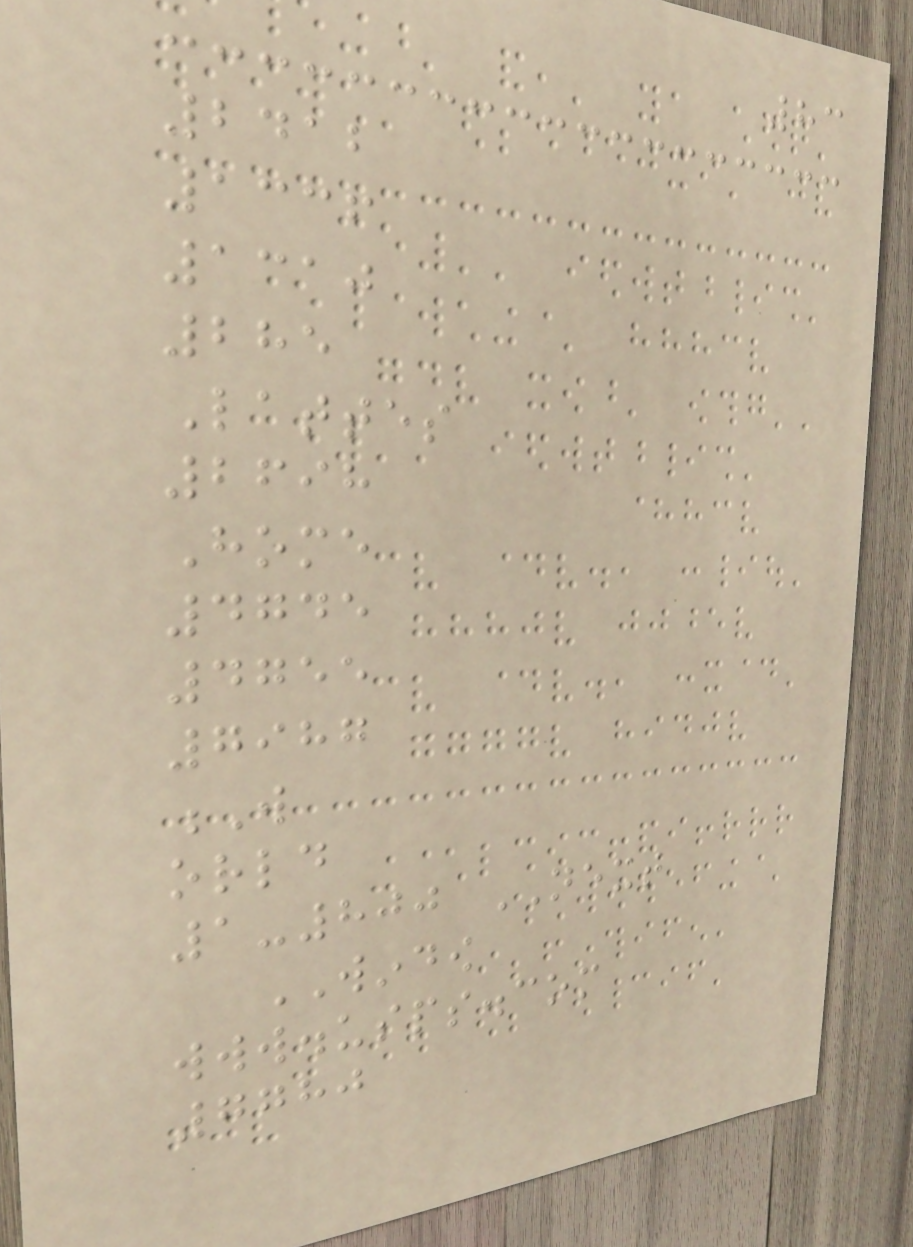83
2412
1336
1310
285
Lattes
2698
Home
4745
4755
7987
W
orld
1-800 NEXT
WINDOW
www.usps.com
7780
